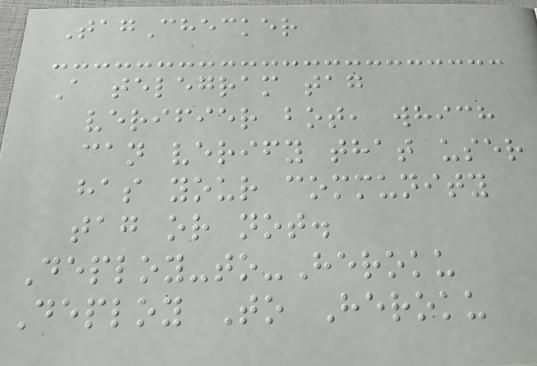TagChecker
A telegram tag
verifier bot, which
can verify that user
has your community
tag or not.
Deploy-to-Heroku
Deploy To Heroku
